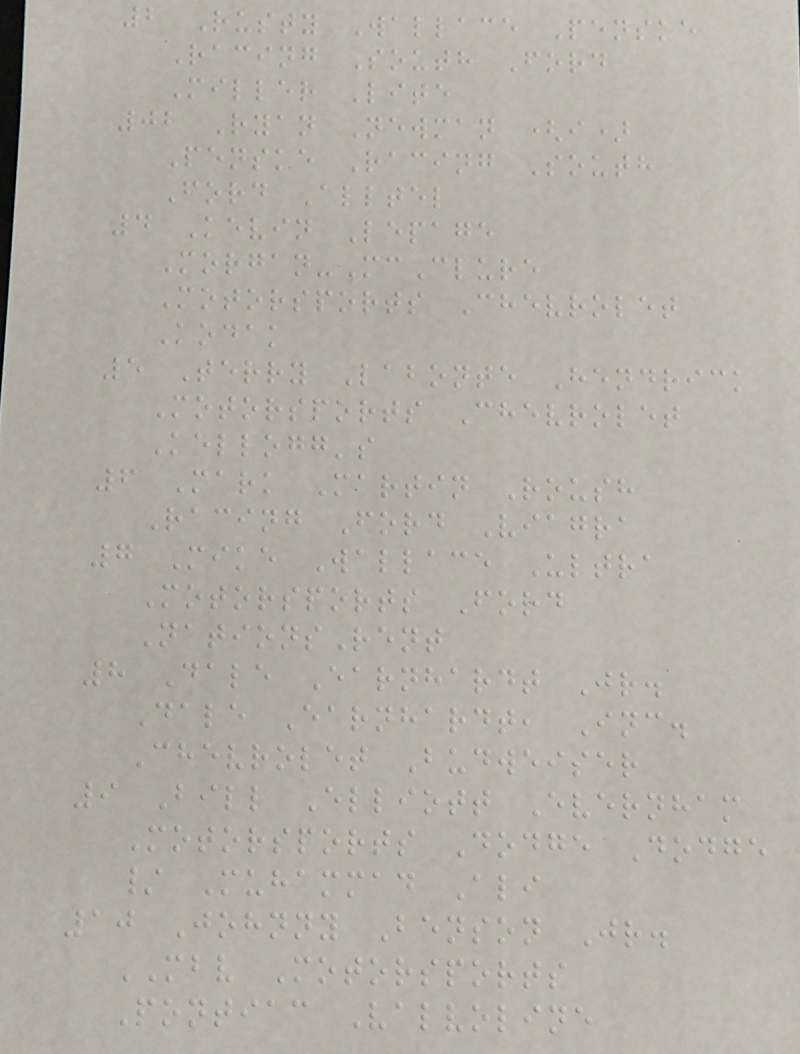2 Rusty Wallace Penske
Racing South Ford
Miller Lite
02 Ryan Newman (i)
Penske Racing South
Ford Alltel
4 Kevin Lepage
Morgan-McClure
Motorsports Chevrolet
Kodak
5 Terry Labonte Hendrick
Motorsports Chevrolet
Kellogg's
6 Mark Martin Roush
Racing Ford Viagra
7 Mike Wallace Ultra
Motorsports Ford
NationsRent
8 Dale Earnhardt Jr.
Dale Earnhardt, Inc.
Chevrolet Budweiser
9 Bill Elliott Evernham
Motorsports Dodge Dodge
/ Muhammad Ali
10 Johnny Benson Jr.
MBV Motorsports
Pontiac Valvoline
